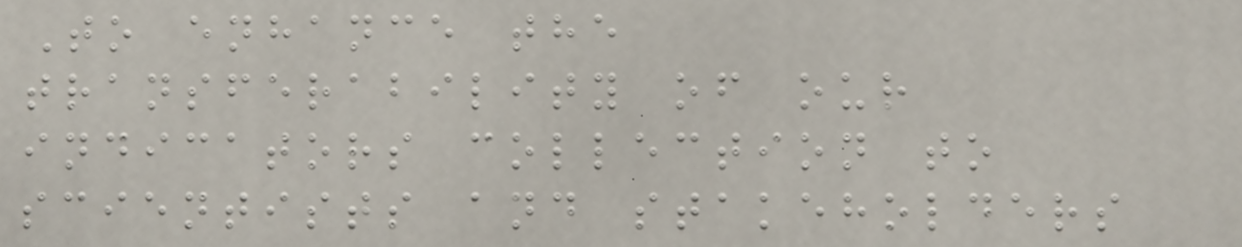To enhance the
transferability of our
indicators collection to
scientists and stakeholders
